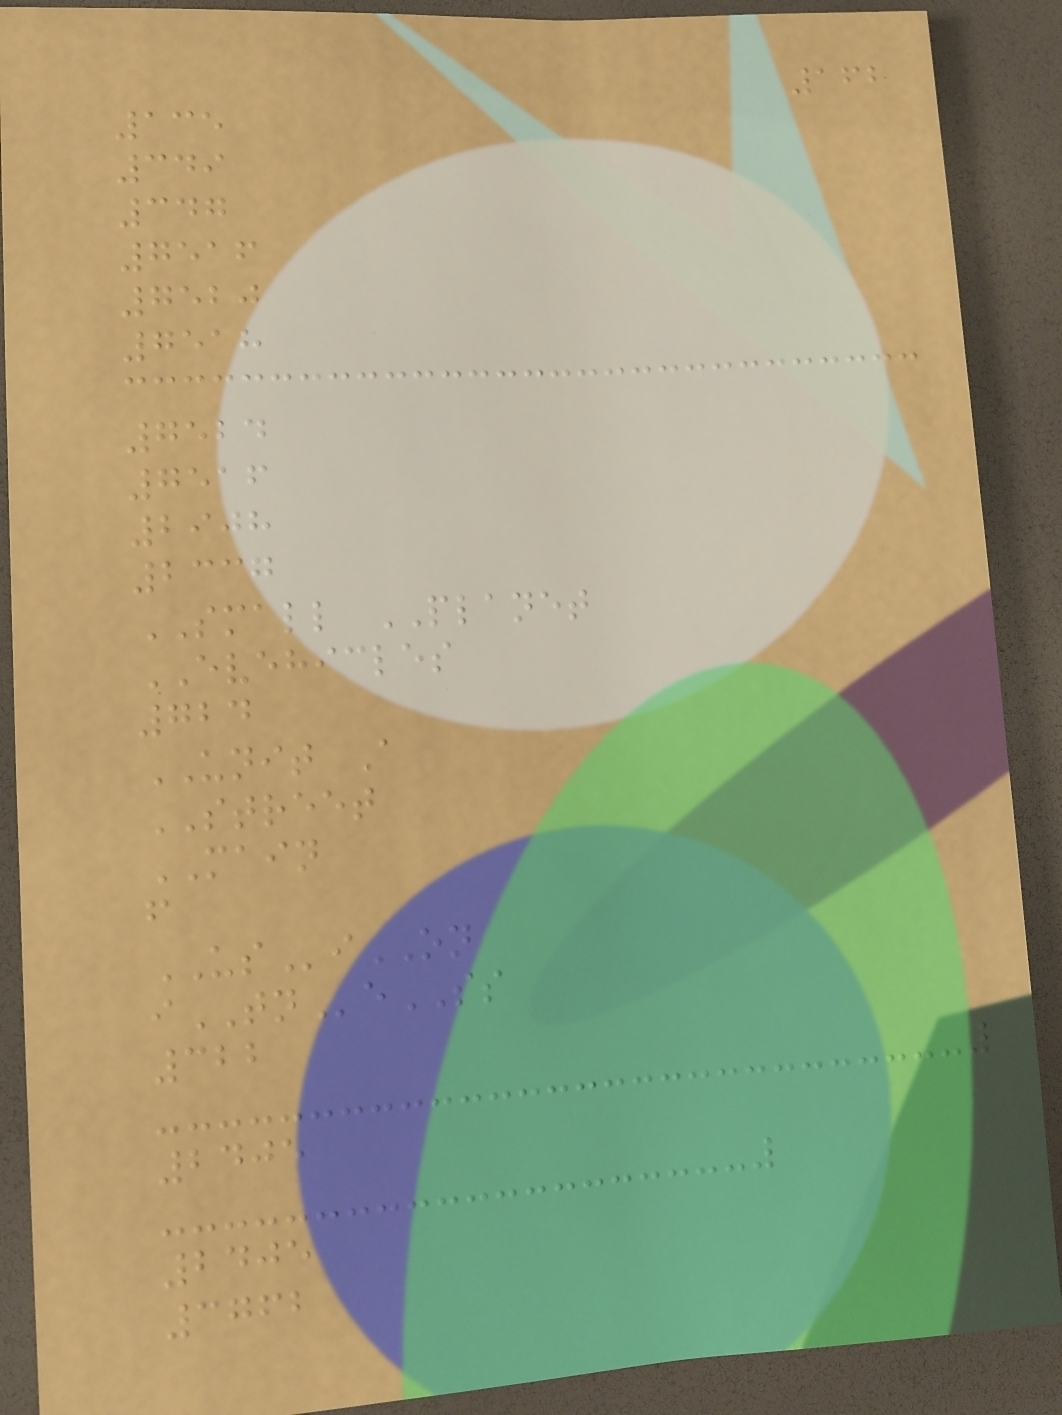162
135
349
347
7516
7520
7518
7524
7516
2908
2337
SMALL PLANET
EVEHICLES
724
UNIT A
STREET
MAIN
f
USiON
iTNeSS
322
2405
2405
3762
